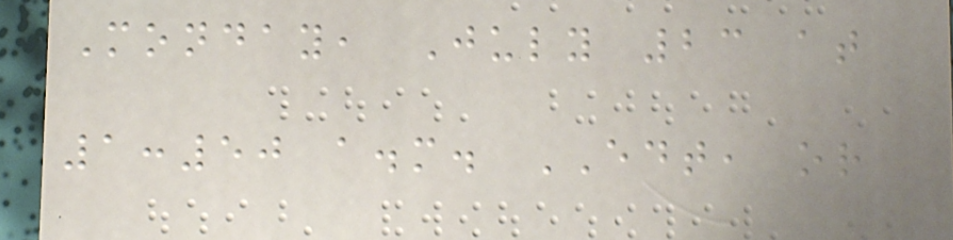Monday, July 23 at
1:50 a.m. EDT, or
